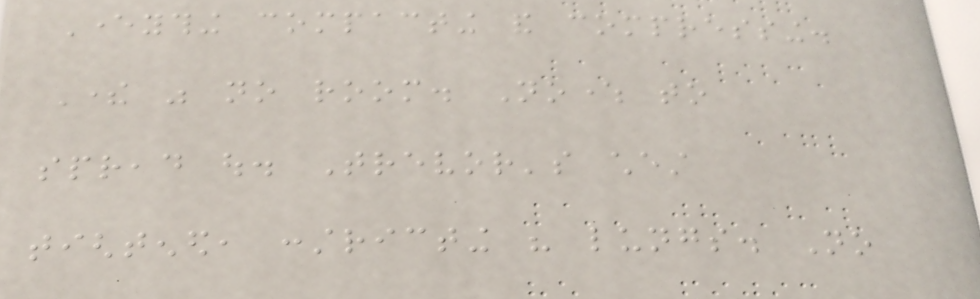Everything compacting and compressing.
There was no room. Nowhere to
spread out. Trevor's chest
tightened, constricting his lungs. No
